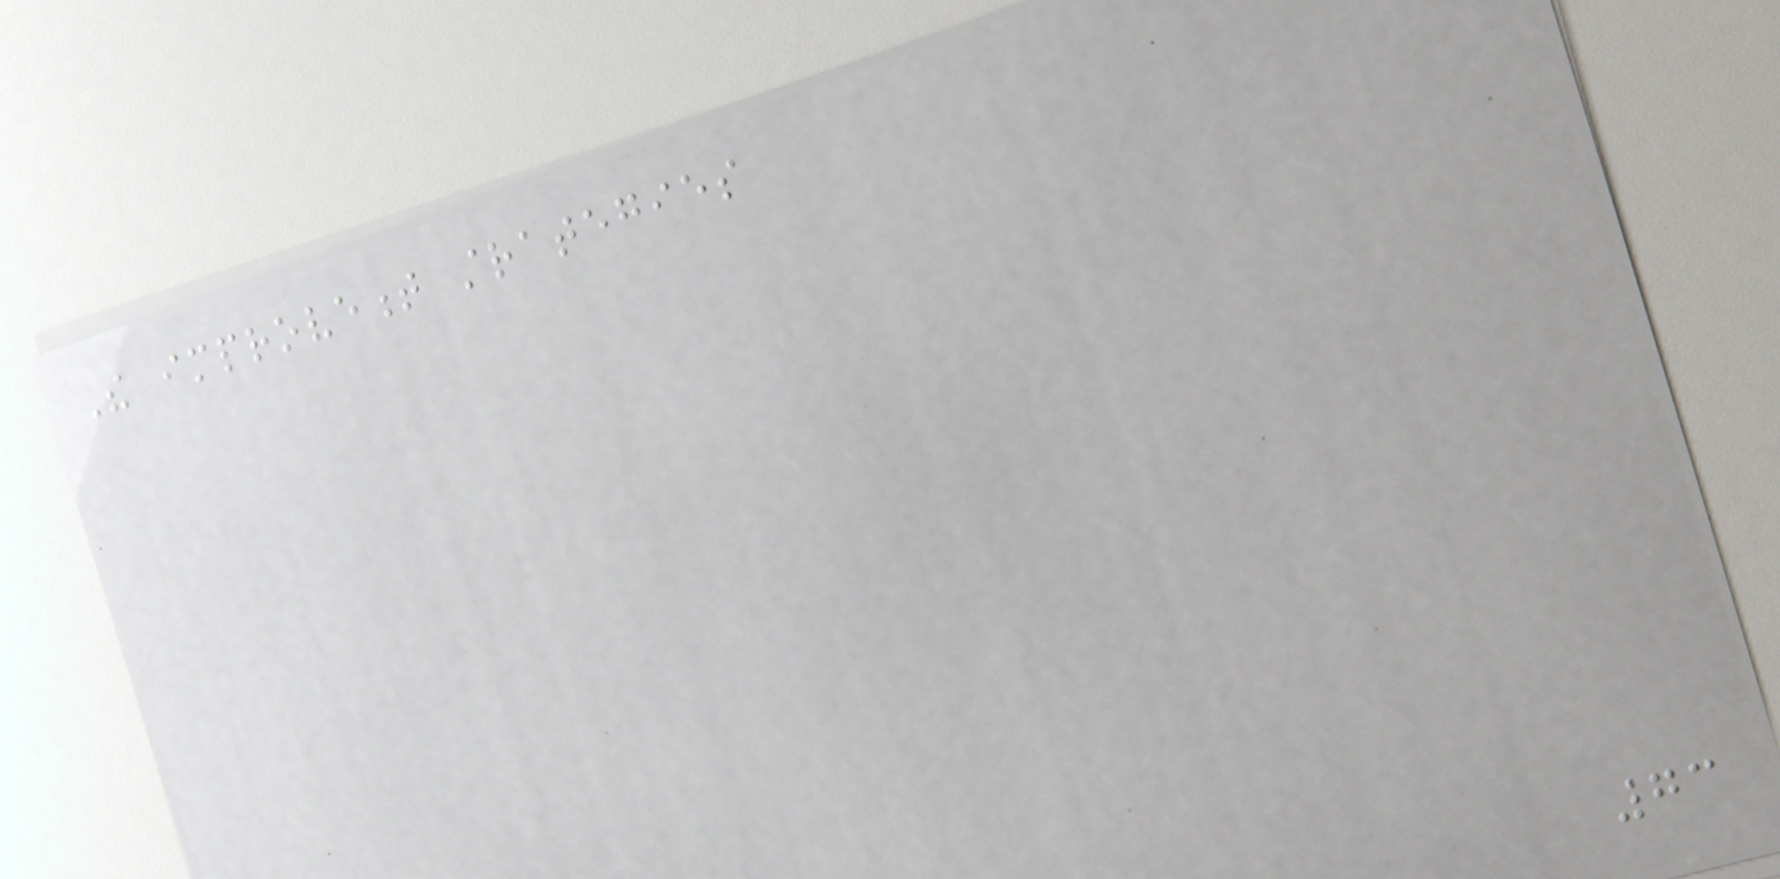The improvement strategies
73
